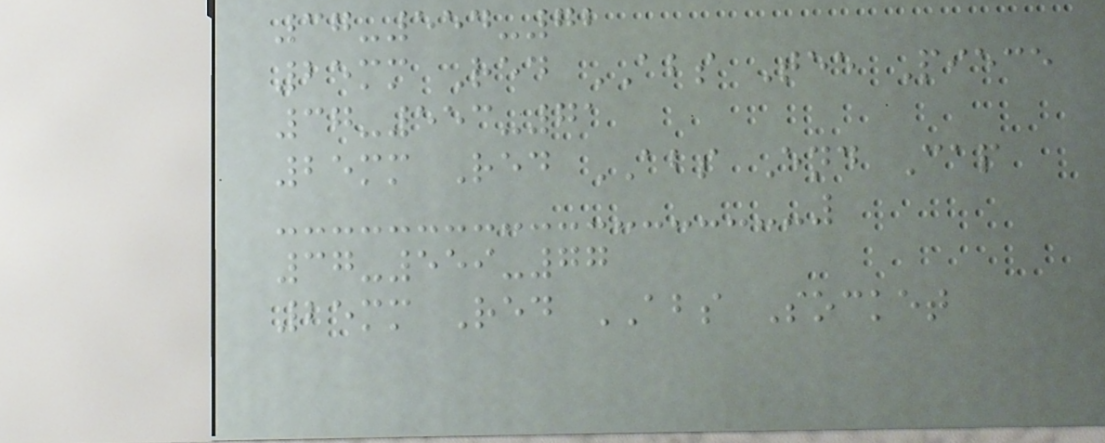37-554-72
25mm Red ABS Tee Piece
37-553-71
25mm Red ABS End Cap
37-559-77
25mm Red ABS Socket
